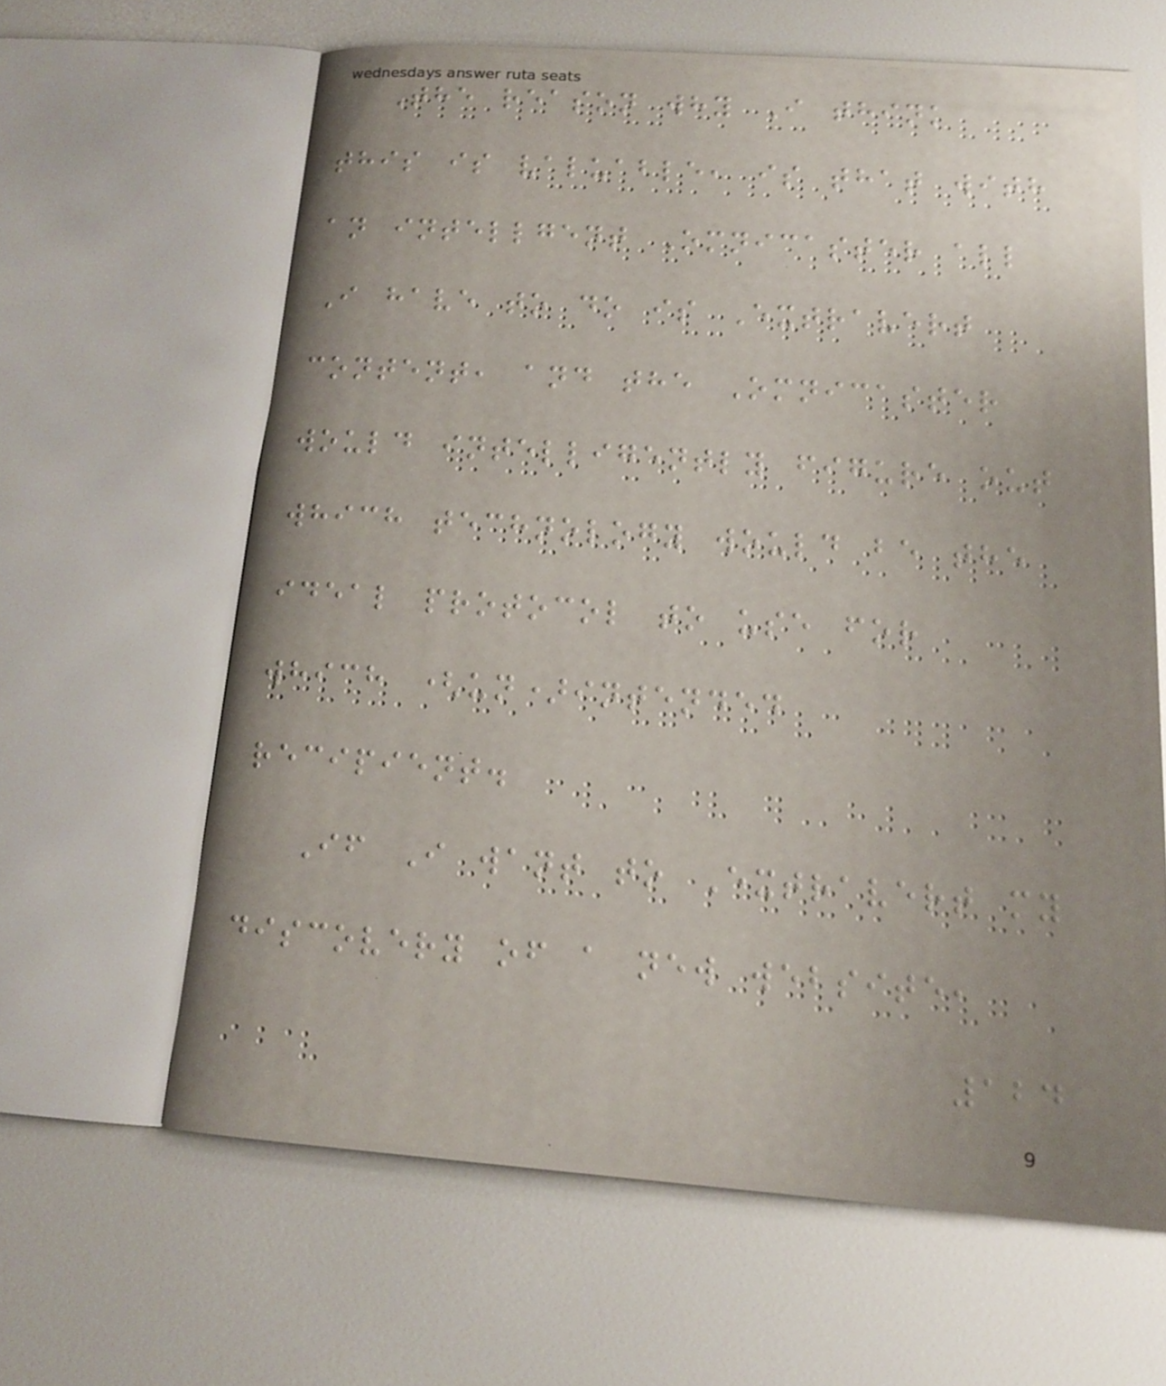The reason why I think
this is valuable, is that with
an intellgent Omnicaster all
I have to do is Extravert
content, and the Omnicaster
would intelligently figure out
which technology would be the
ideal protocol to use for
which (un)intended
recipient.
If I want to Extravert my
discovery of a new website,
124
